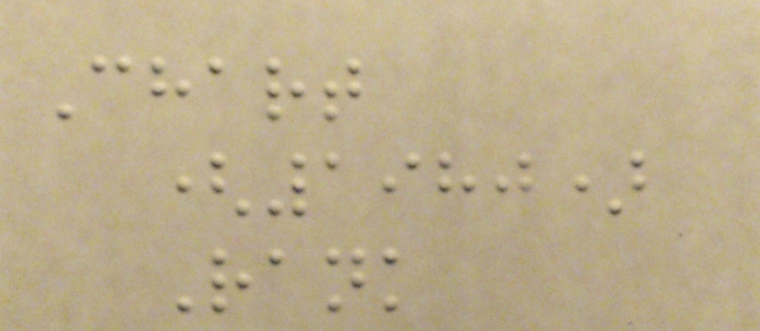Chart
(1980)
Rank
